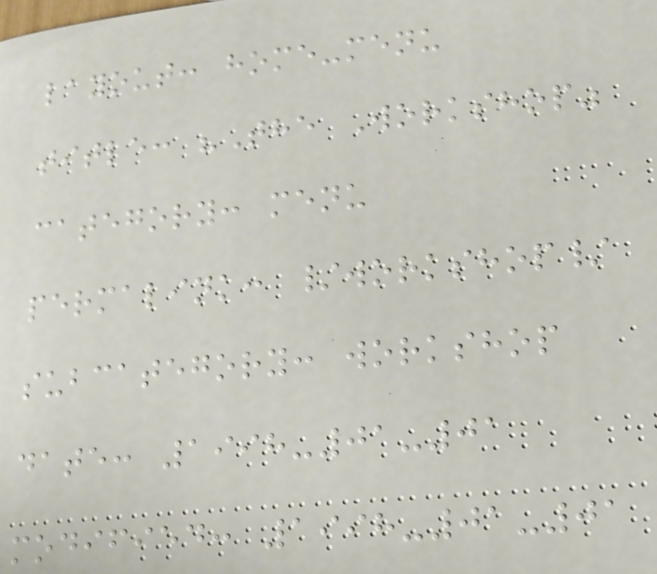layout: home-menu
title: "The Workshop"
category: menu
permalink: /workshop/
subcategory: workshop
date: 1998-01-01
modified: 1998-01-01
